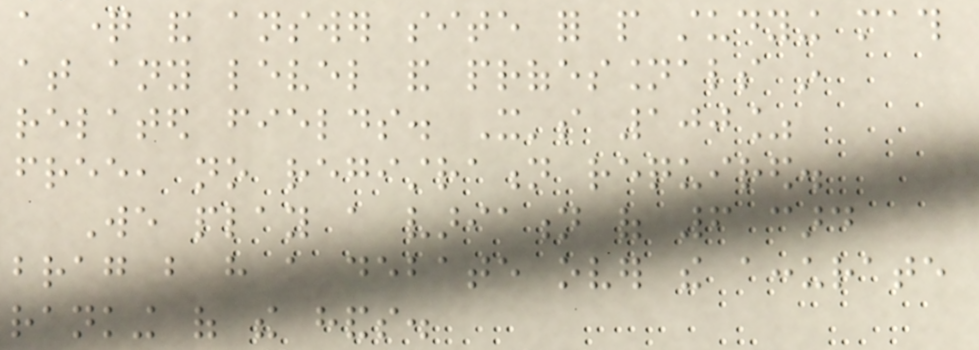a question and answer site for people studying math
at any level and professionals in
related fields. It's 100%
free, no registration required.
We play a variation of 6 card
brag but have a debate over the accurate
ranking of the hands.
